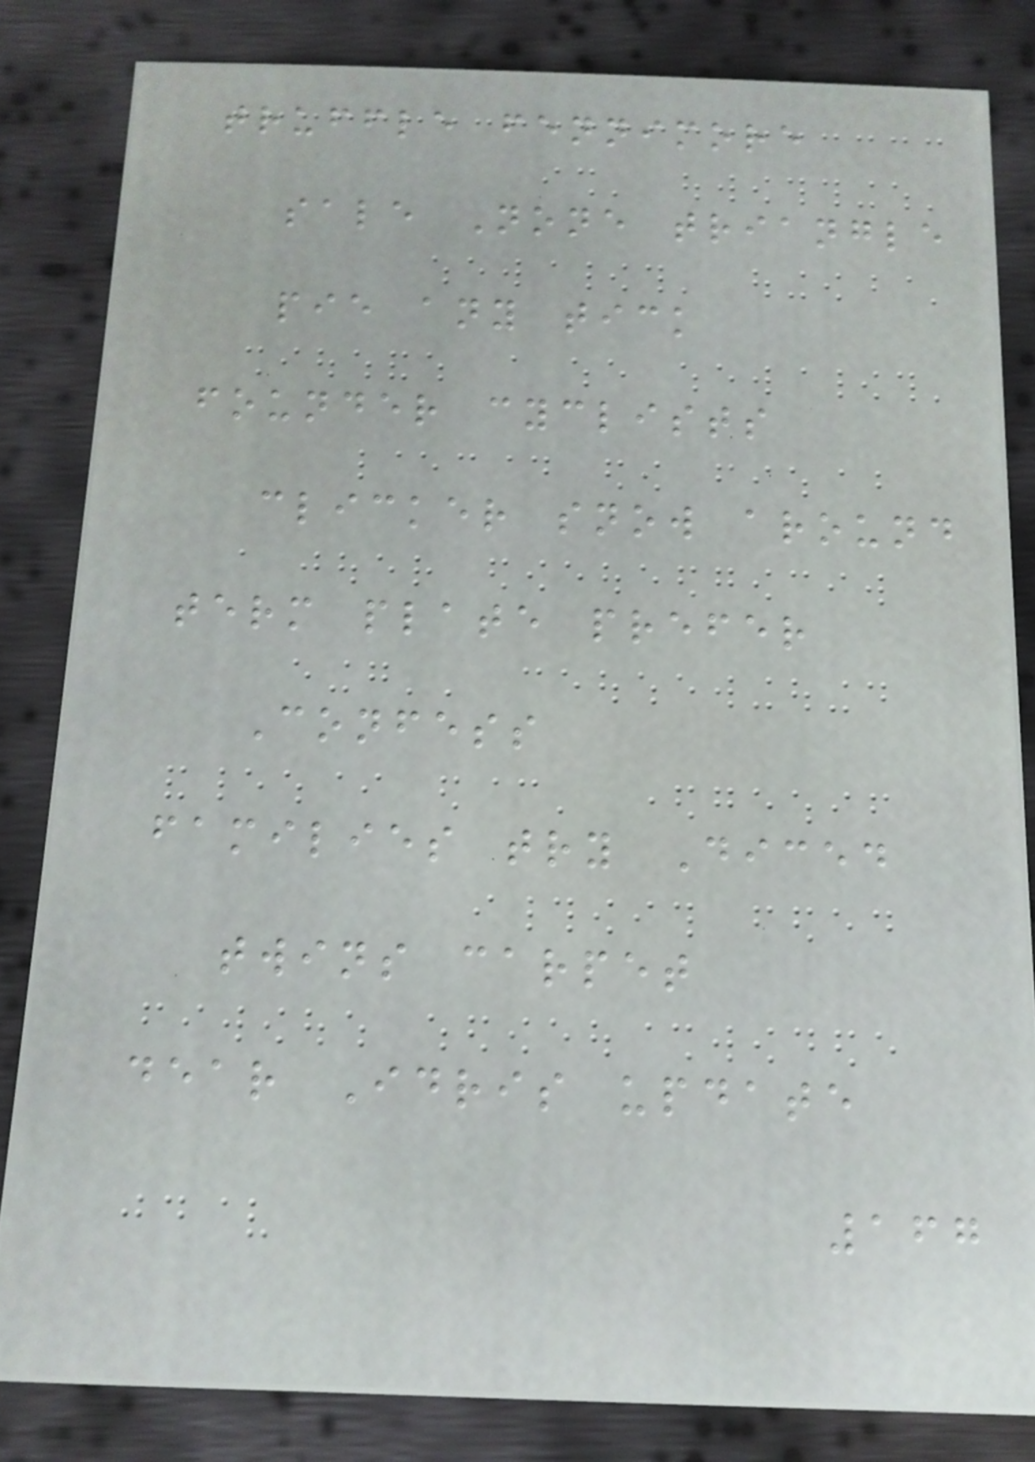truffle fennimore
sale None triangle
pie any tick
founder cyclists
clicker snow around
term plate prefer
Confess
families try Diced
twins carpet
dear Idris update
167
